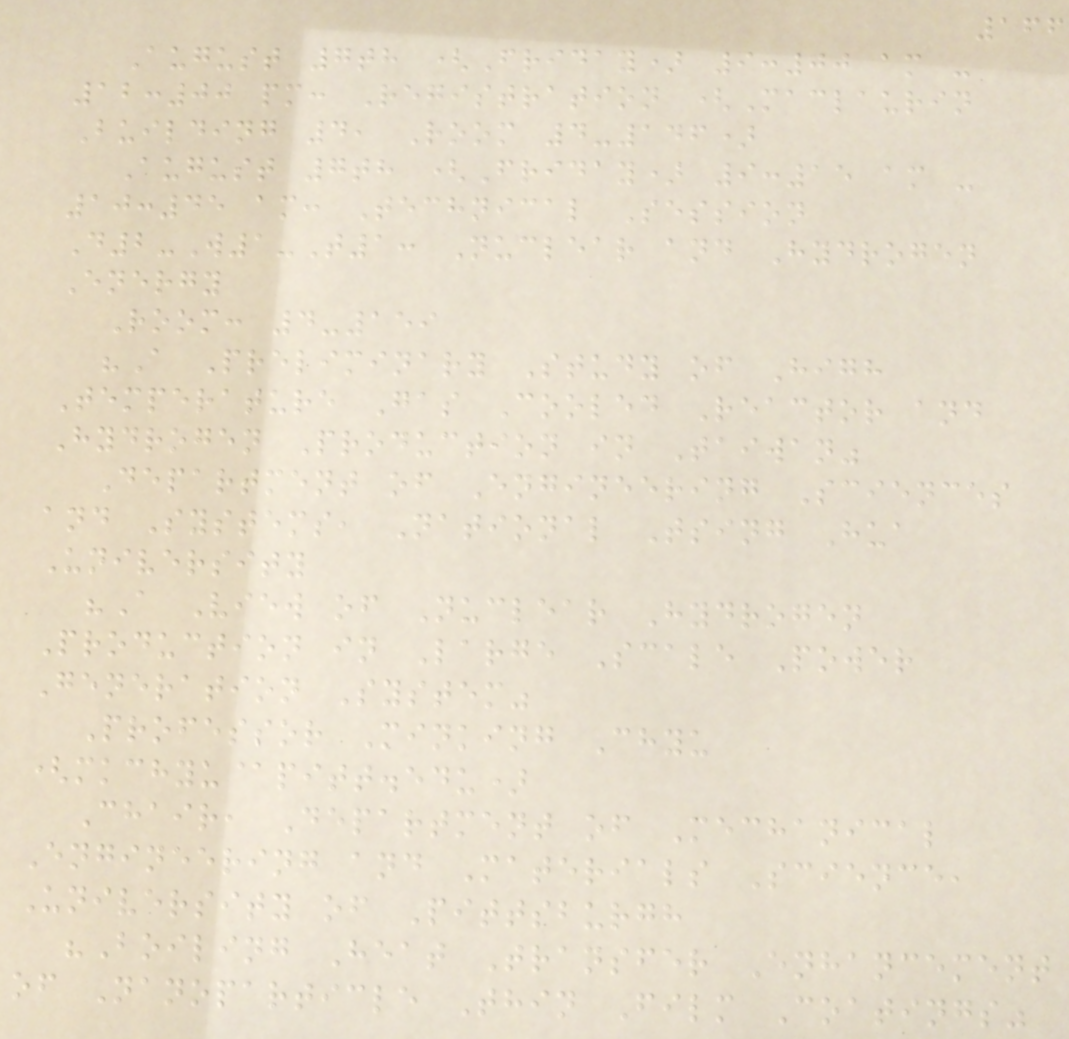166
August 7th (Friday) 9:00 am -
12:00 pm: Registration (Maclaurin
Building 4, Room 4-146)
August 7th (Friday) 9:15 am -
10:45 am: Technical Session
D2-W1-T1: Nuclear and Hydrogen
Energy
Room: 4-159
"A Preliminary Study of High
Temperature Gas Cooled Reactor and
Hydrogen Production in Taiwan"
Department of Engineering Sciences
and Systems, National Tsing Hua
University
"A View of Nuclear Hydrogen
Production in Large Scale Power
Generation System"
Professor Minking Chyu
(mkchyu@pitt.edu)
Chair, Department of Mechanical
Engineering and Materials Science,
University of Pittsburgh
"Boiling Heat Transfer Enhancement
of Nanoparticle Thin Film Coatings"
